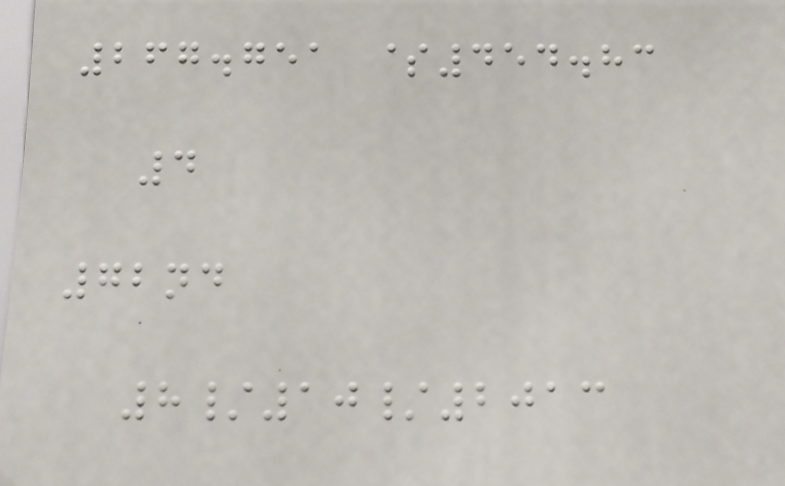267.751 $454.83
4
72nd
8/10/2013
